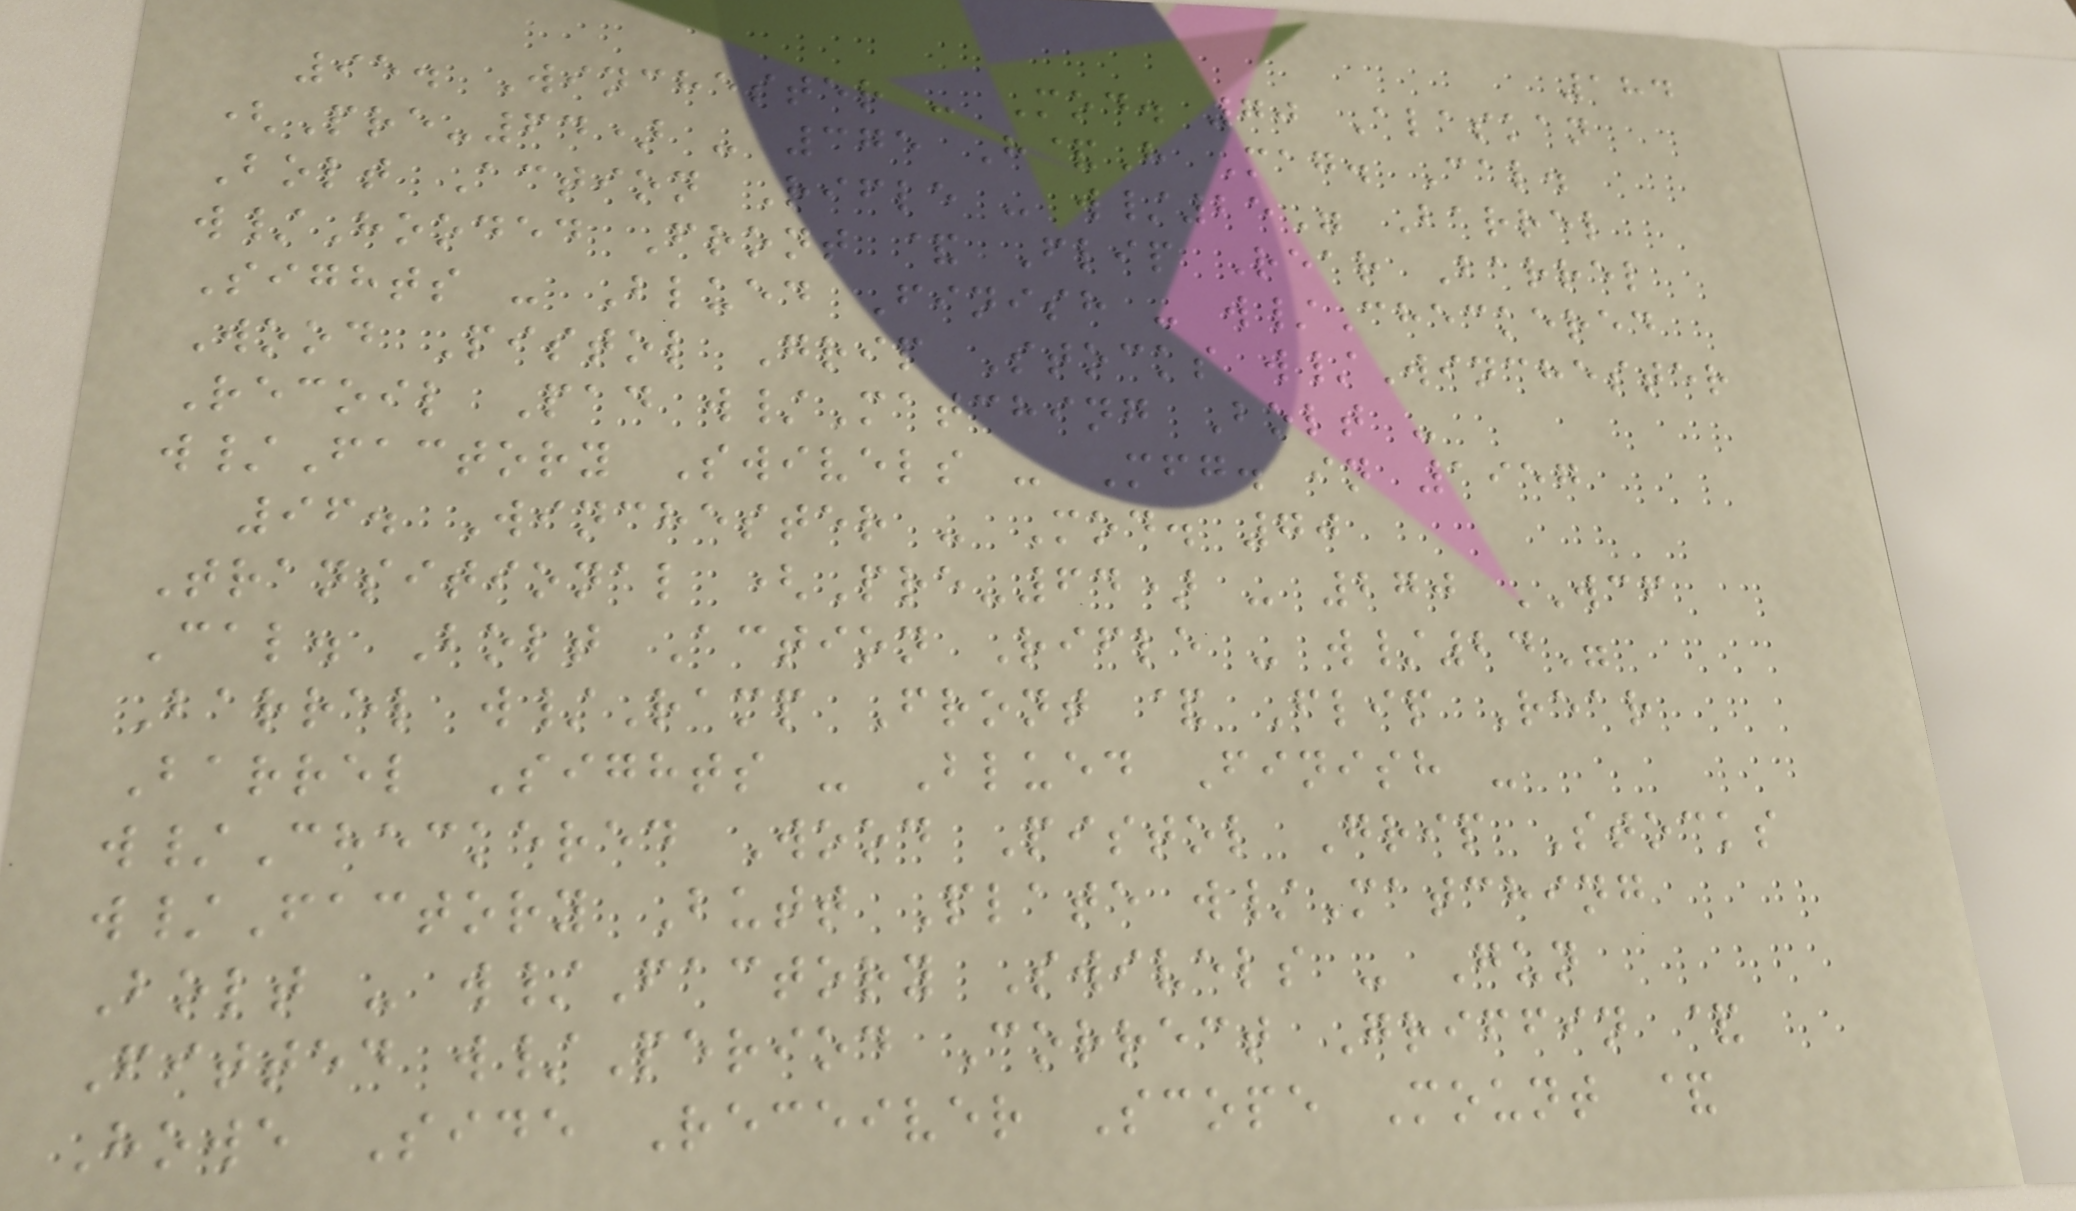184
95. Winchester - Mod. 70 Alaskan
(Pre-64) - 375 H&H Mag. Cal.
Bolt Action Rifle - w/25" Barrel
w/Hooded Front & Flip Rear Barrel
Sights - Blued Finish - w/Checkered
Wood Pistol Grip Stocks w/Winchester
Recoil Pad w/Matching Bolt -
w/Factory Swivels - Mfg. in 1957
96. Winchester - Mod. 70
Transitional (Pre-64) - 270 WCF
Cal. Bolt Action Rifle - w/24"
Barrel w/Ramp Front & Flip Rear
Barrel Sights - Blued Finish -
w/Checkered Wood Pistol Grip Stocks
w/Factory Butt Plate w/Matching
Bolt - w/Factory Swivels - Gun
Fitted w/Period Correct Griffin &
Howe Side Receiver Scope Mount &
